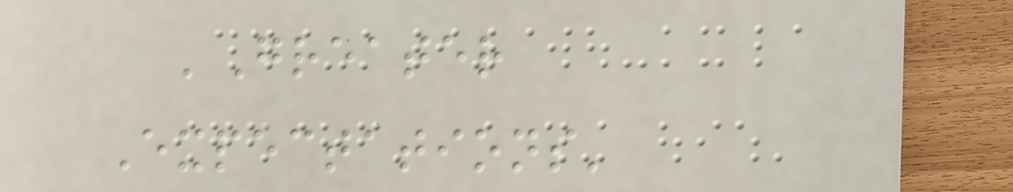'Greater
Expectations'
